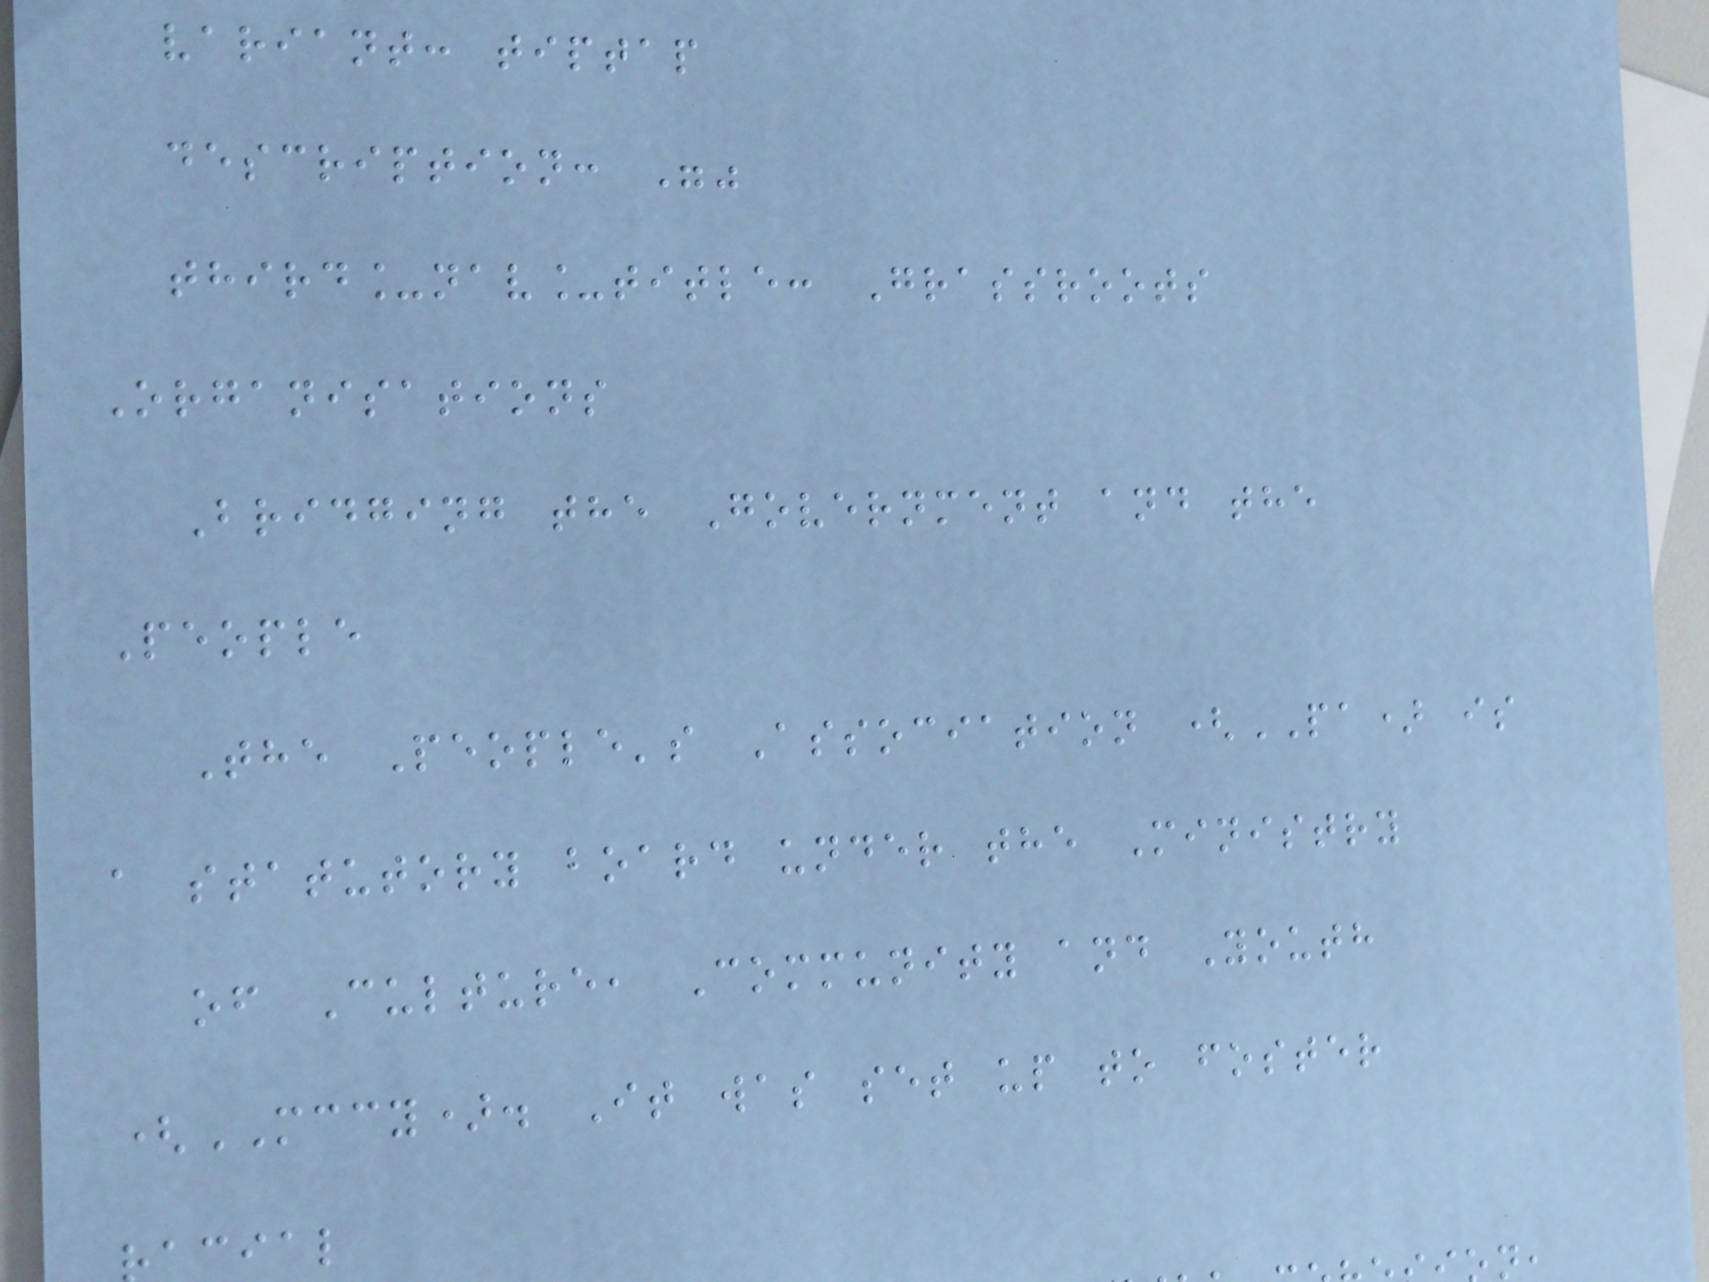variant: tiptap
description: ""
third_nav_title: Grassroots
Organisations
Bridging the Government and the
People
The People's Association (PA) is
a statutory board under the Ministry
of Culture, Community and Youth
(MCCY). It was set up to foster
acial
